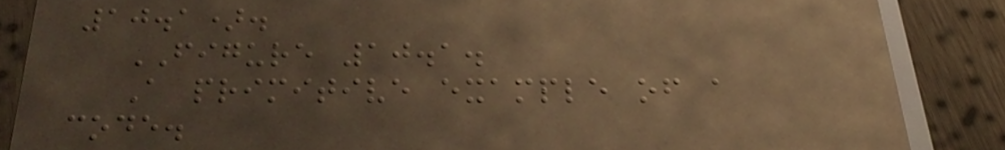10.1).
FIGURE 10.1.
A primitive example of a
code.
